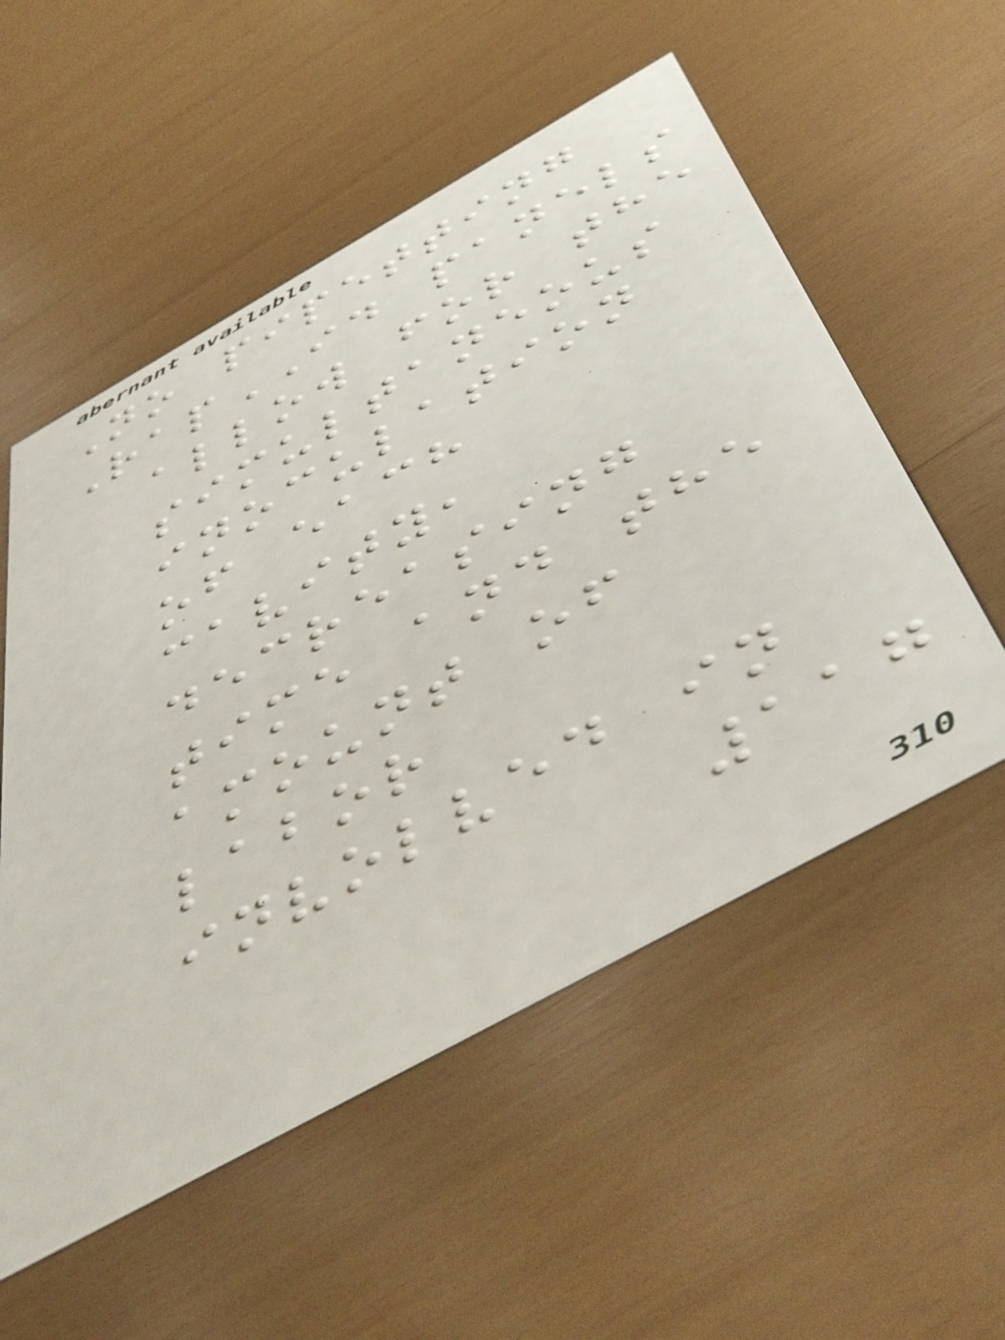No pipetting
RapID panels
allow for the
simultaneous
inoculation
of each
cavity,
decreasing
time and the
amount of
labor
involved in
117
